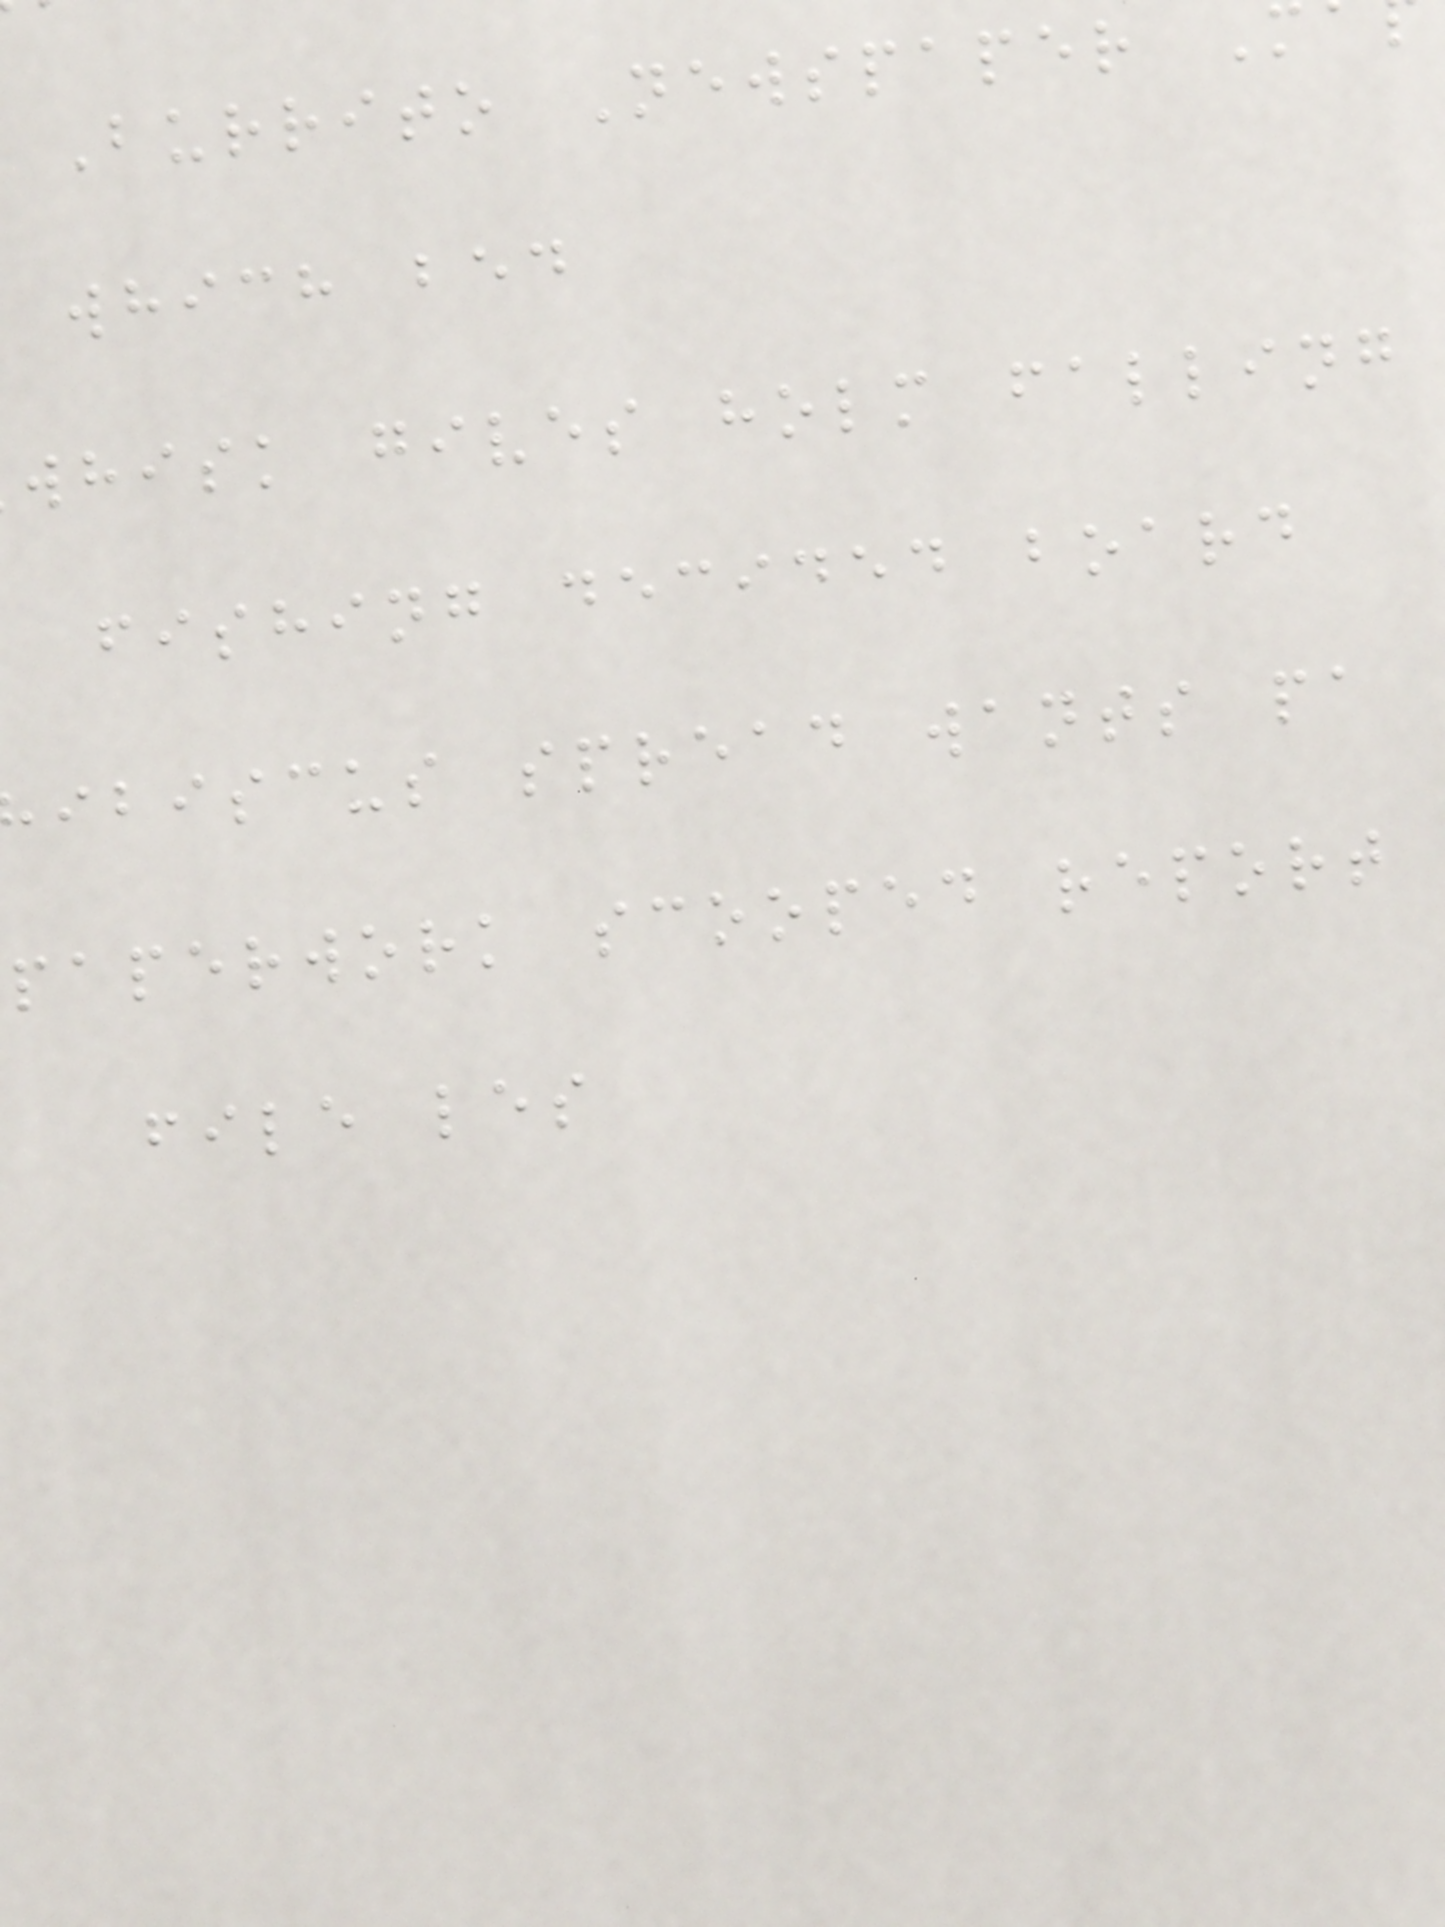Burrito Newspaper M
which bed
whisk gives holm falling
fishing decided board
ibiscus spread wants pa
paperwork scooped report
file les
